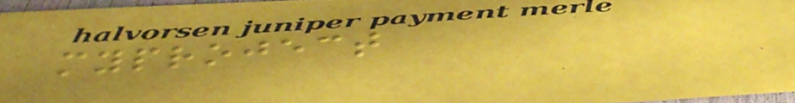myproject
